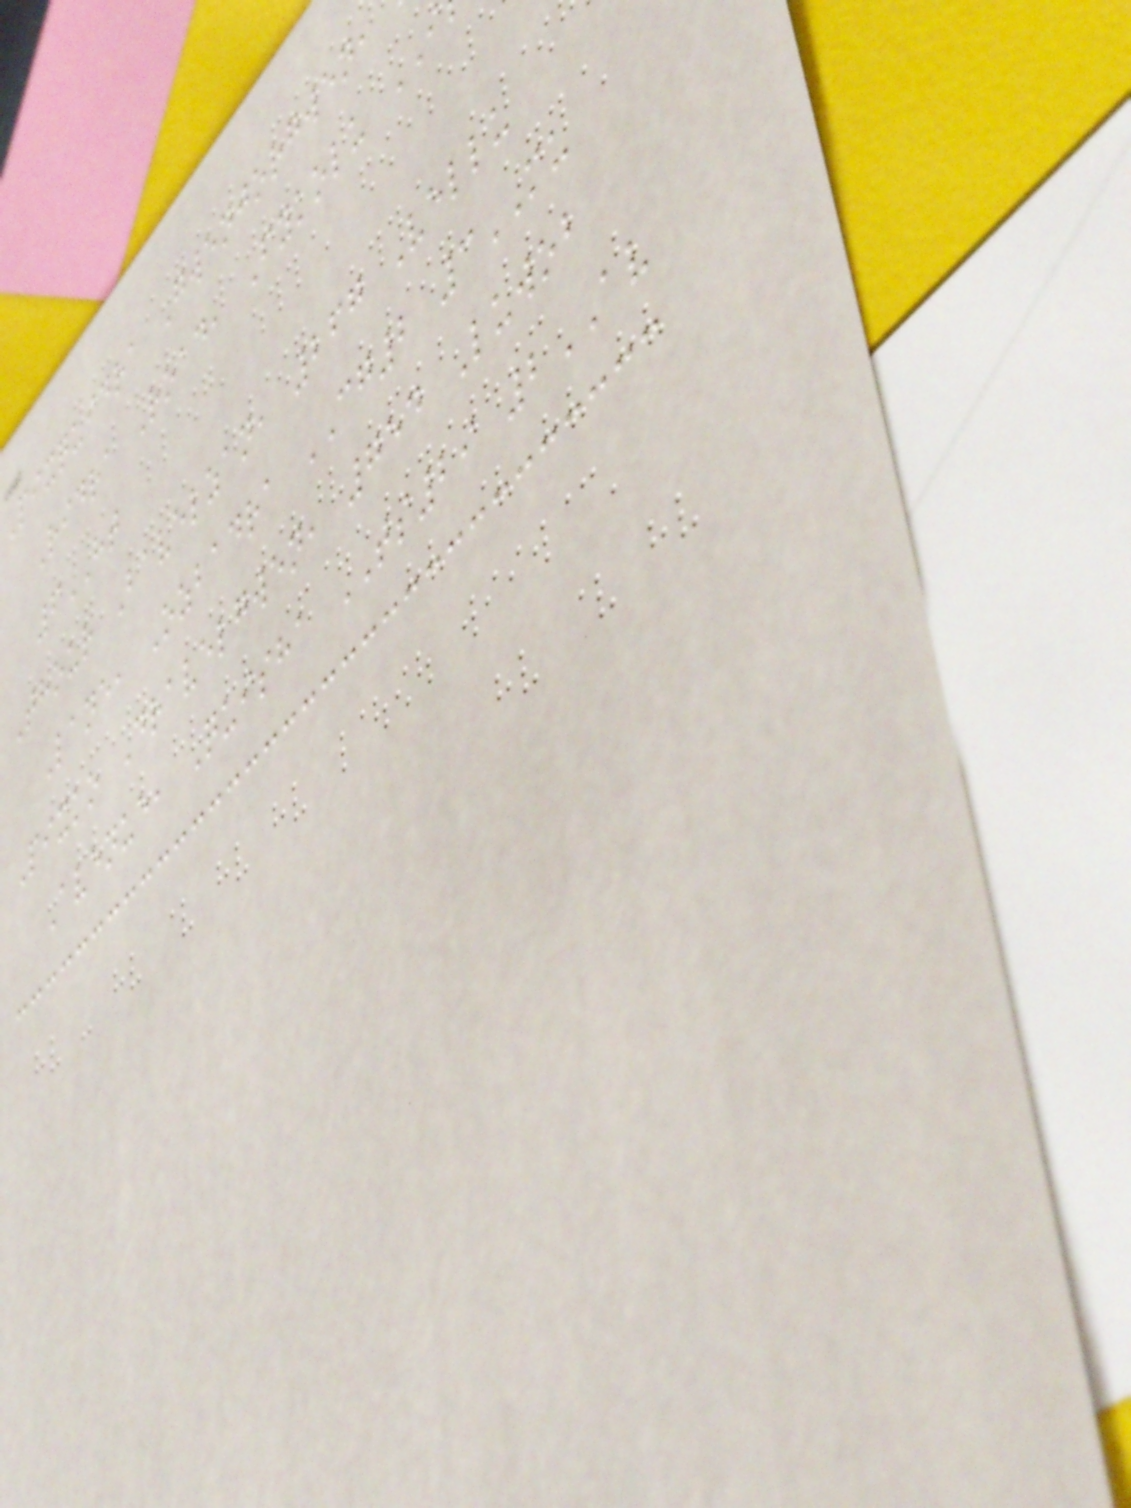Pixquidra Gwenjorgwen,
Ridra Road, Fykolu
6HT
Thour Bavelzan, 267 Vellu
Lane, Ozbadra CG2 3MU
Pixko Dravelgwen, 754 Luwob
Avenue, Quisha TS29 2AV
